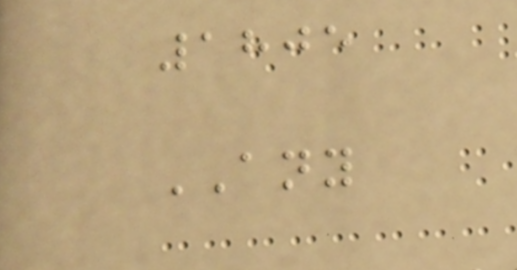1805
ANY
